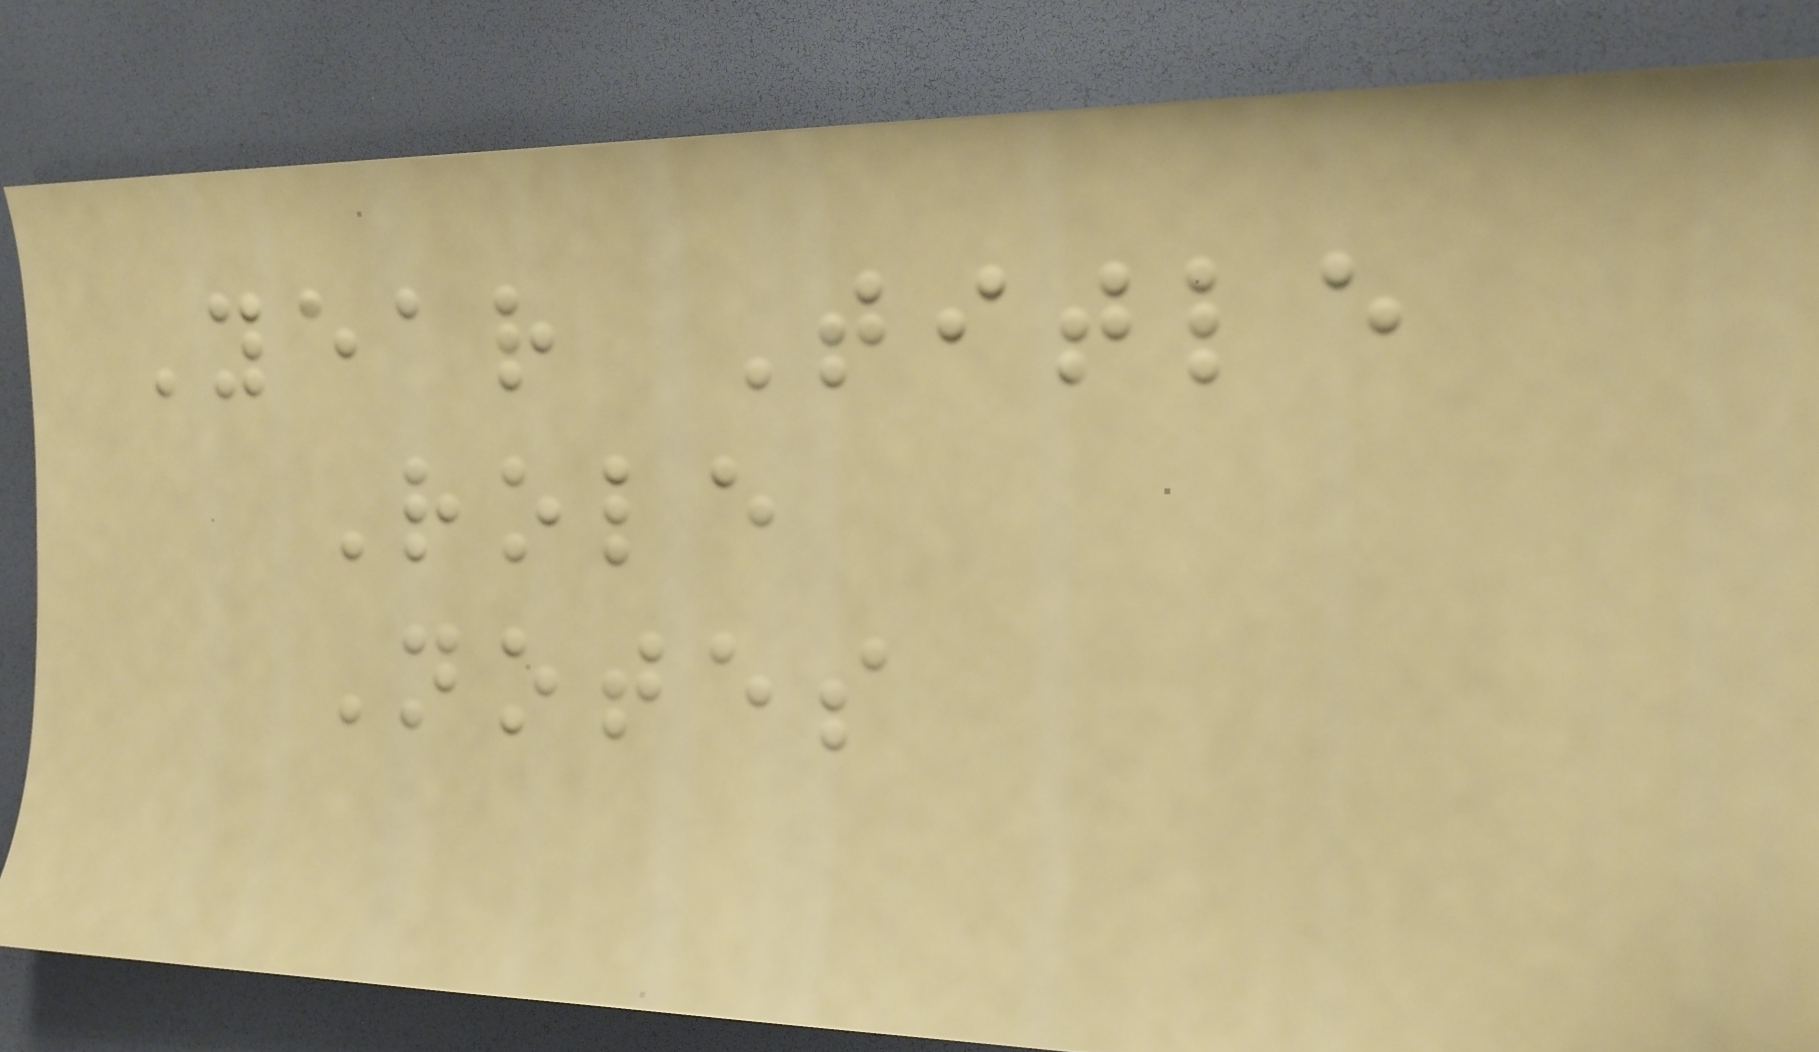Year Title
Role
Notes
